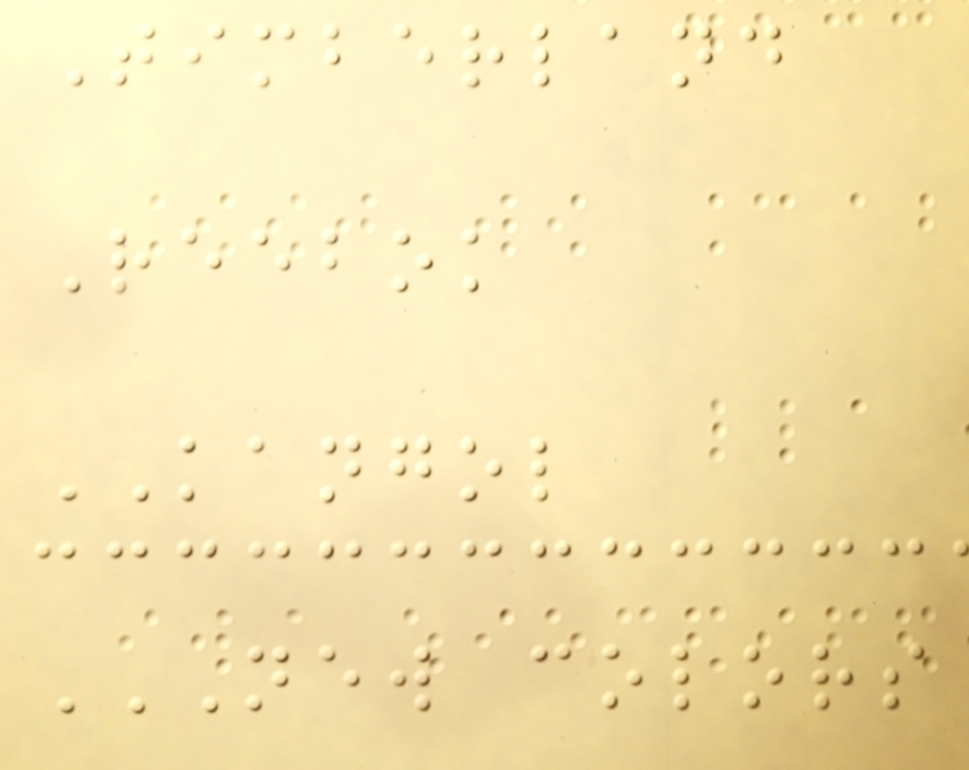Timberland
Reebok
KANGOL
NEW COLORS
